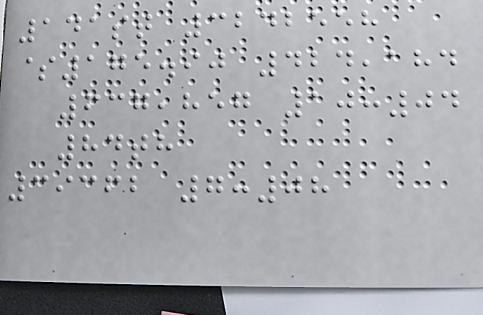141st 3242558
$175.90 424,184
637,857 10:04
84th
39362 7:08
